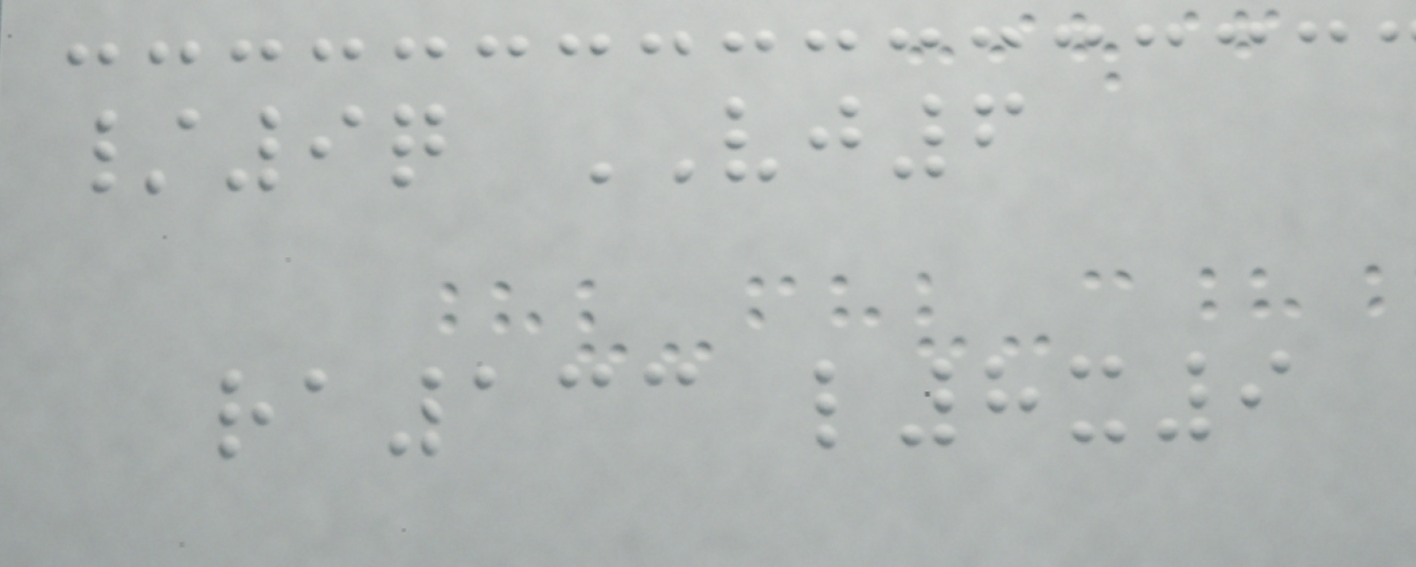/9q VJ6
ra133 l8x9
